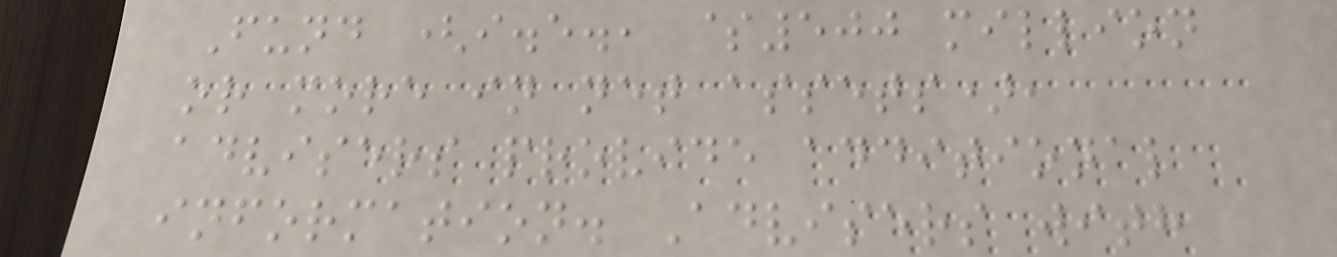Fund (i.e., $500 million
or more in net assets),
advisers provide additional
information. Advisers with
